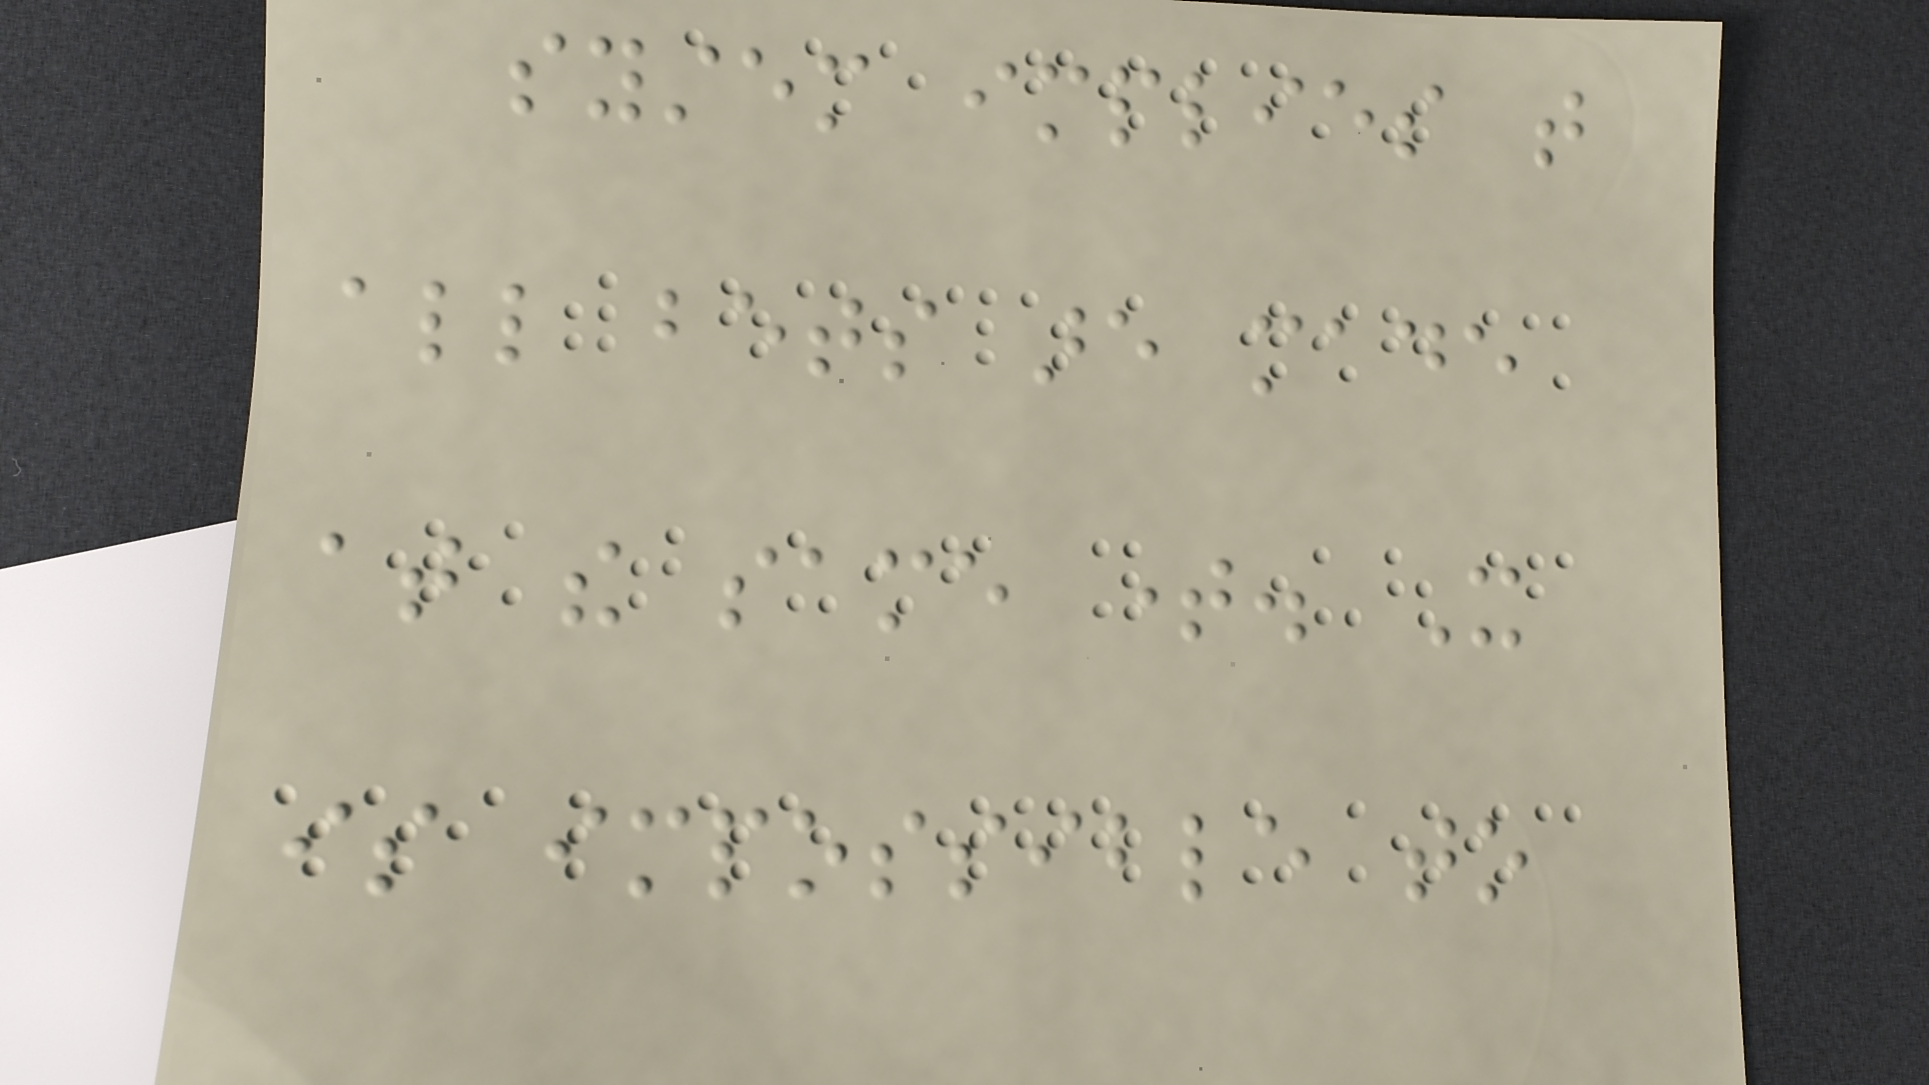system implies that
all bets are made
at the same time. It
is impossible to
